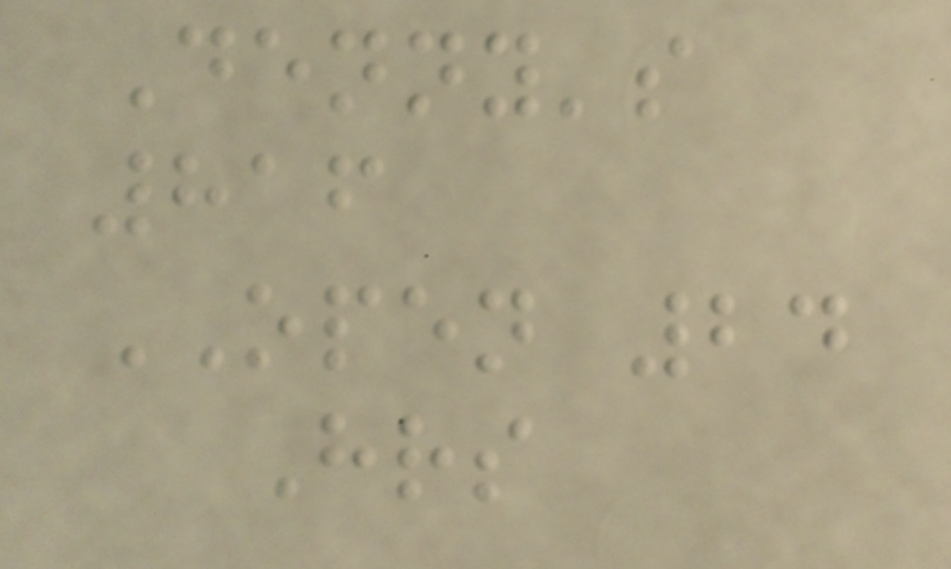Denny's
816
OPEN 24
Hrs
